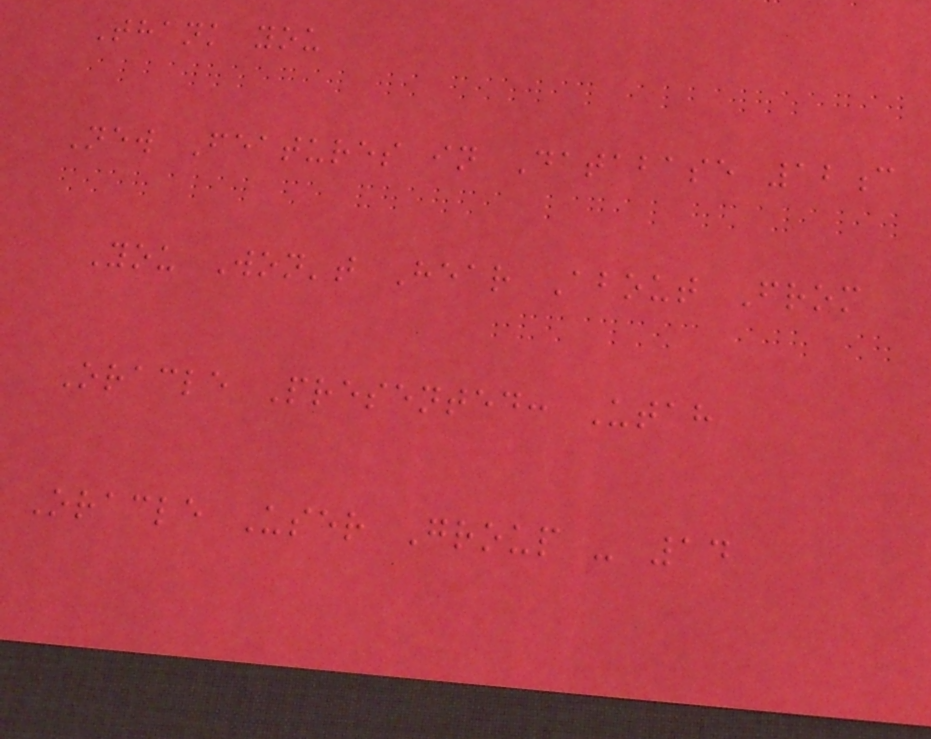Thank you
New Features in Database 12c
You Won't Hear About From
Oracle Presented: Utah
Oracle User Group - 14
